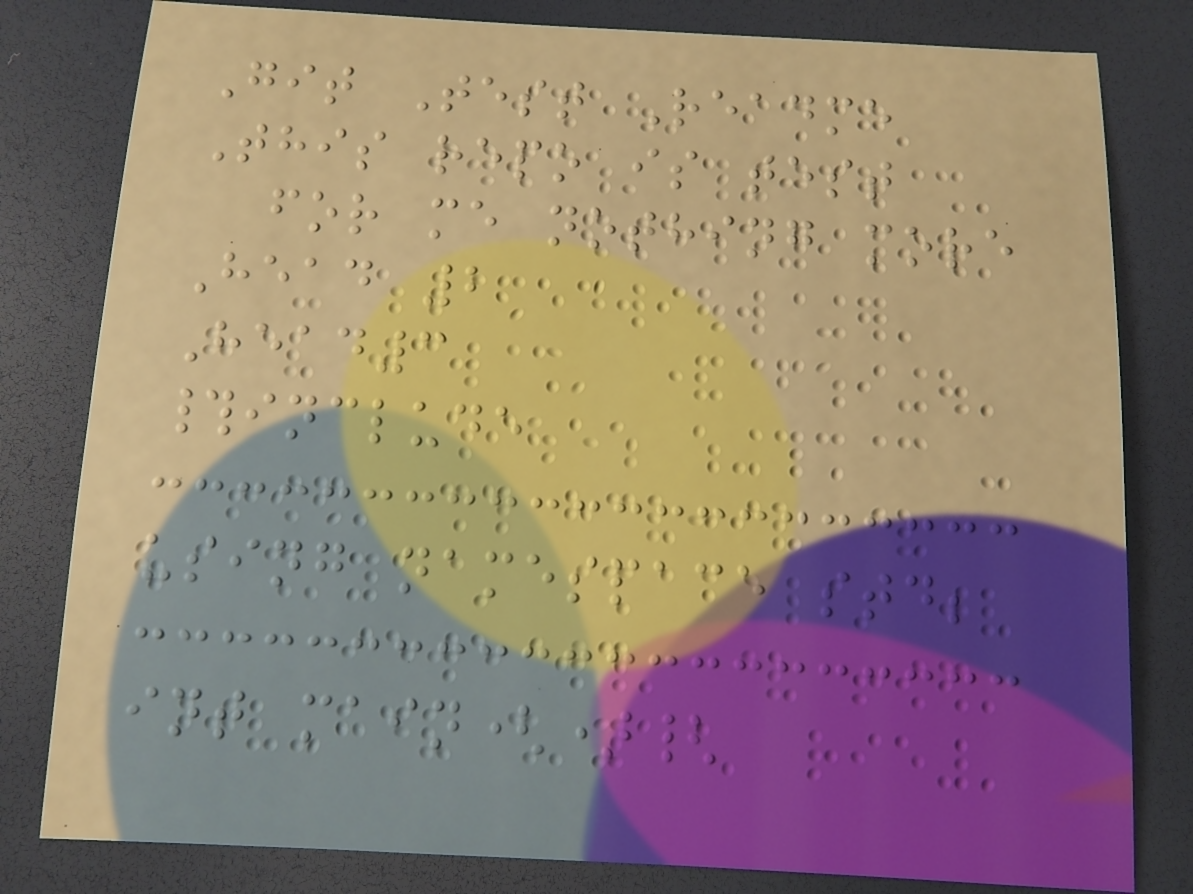Git Test Readme
This repo is test
for me nothing more
Head 2
Head3
#include
using namespace std;
int main(){
